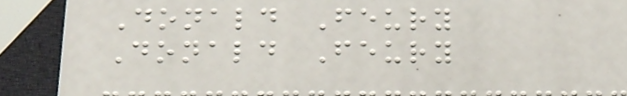Donald Feury
Donald Feury
